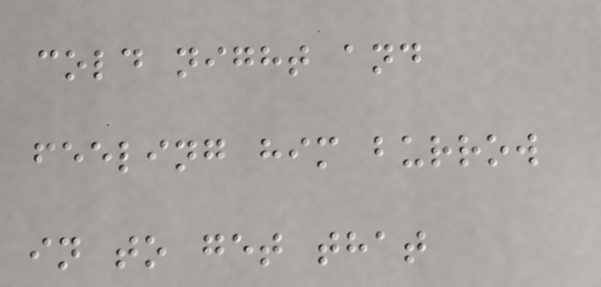cold night and
feeling him burrow
in to get that
